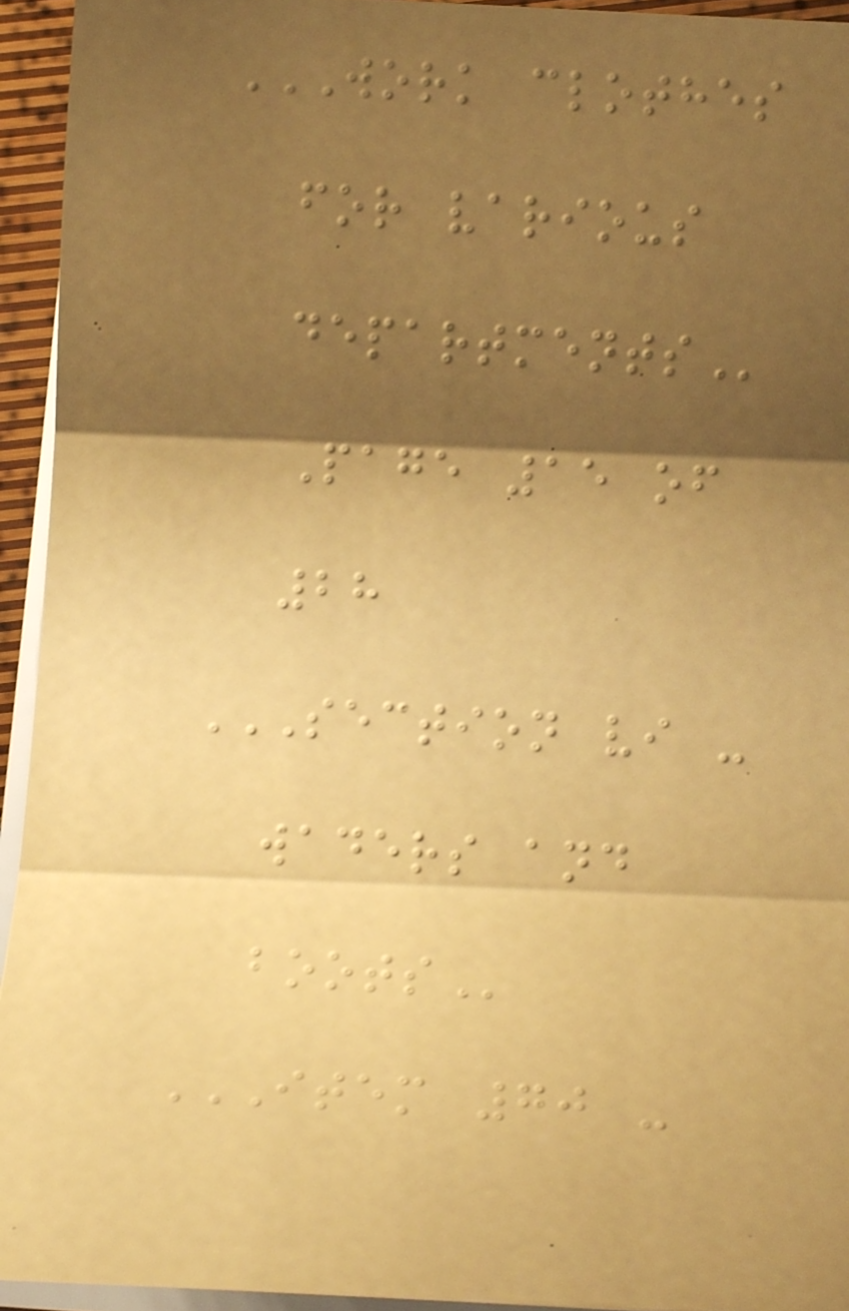WORK CLOTHES
FOR VARIOUS
DEPARTMENTS
Page 15 of
28
SECTION VI -
WADERS AND
BOOTS
ITEM 70 -
